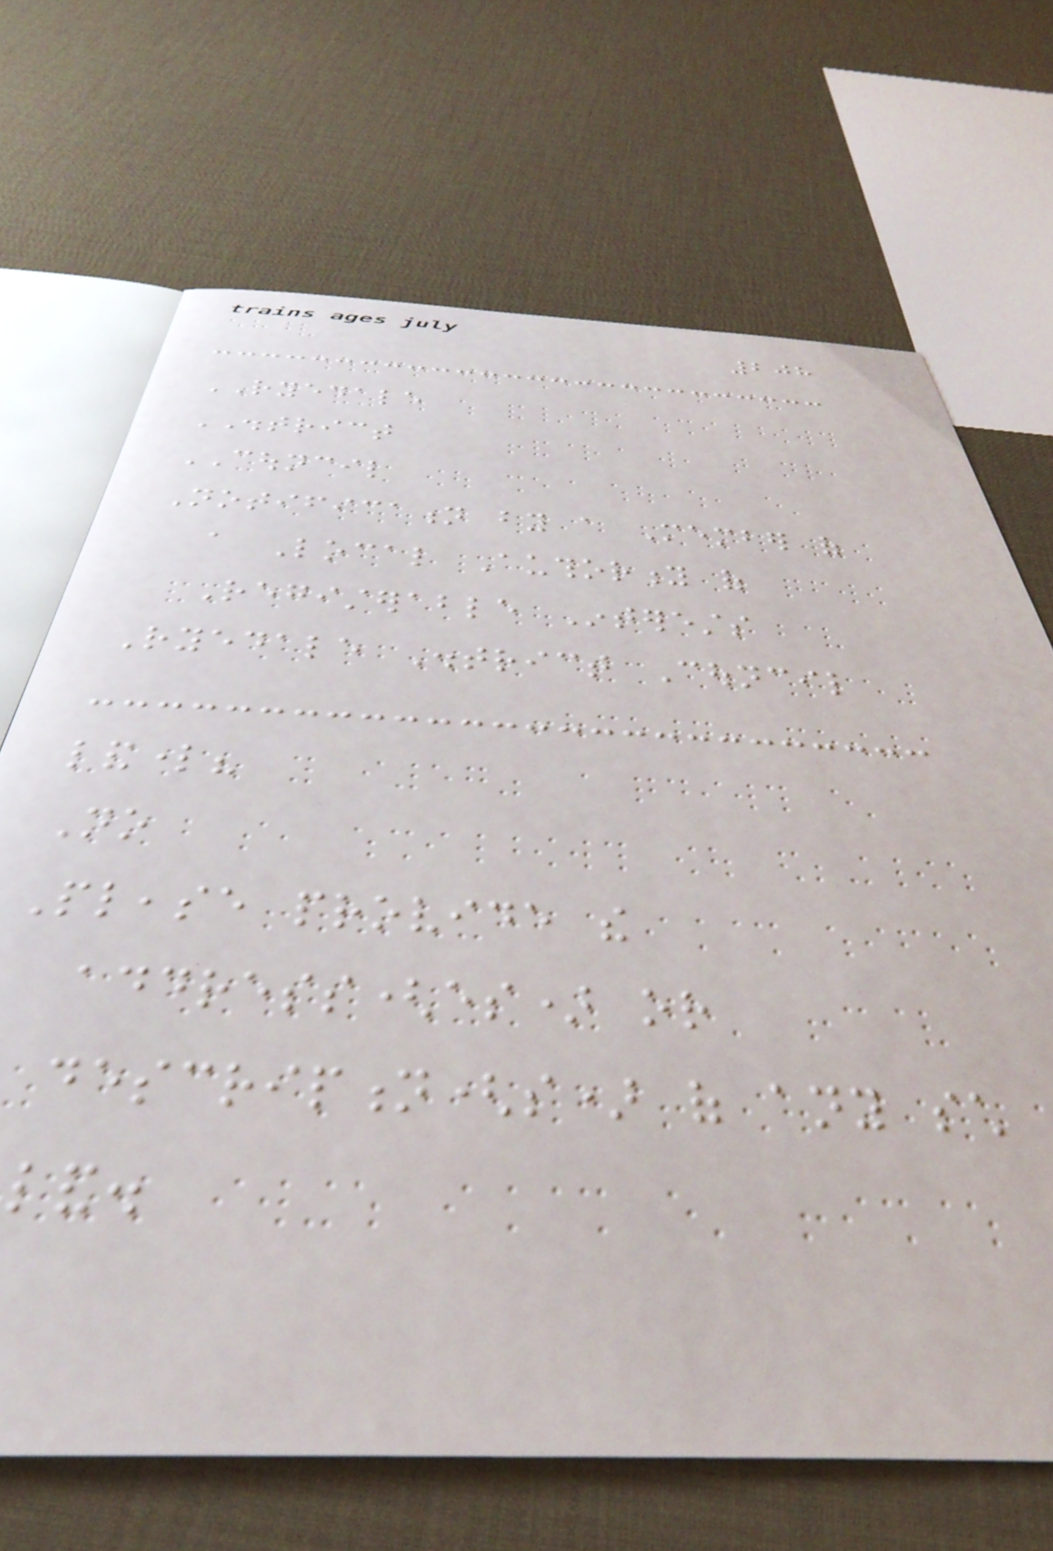208
RYEDALE
DISTRICT
COUNCIL
Notification by a Member of
a Local Authority of
Registerable Interests
Ryedale District Council
landlord?
No
Please provide the
address(es) or
description(s) of any such
land.
